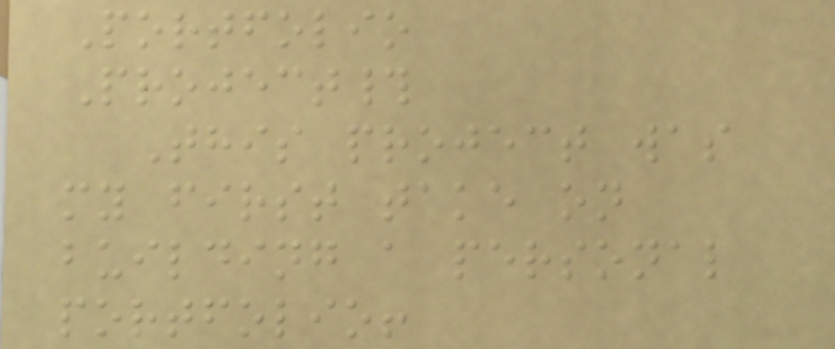Portfolio
Project#
This project was
my first take on
building a personal
portfolio!
